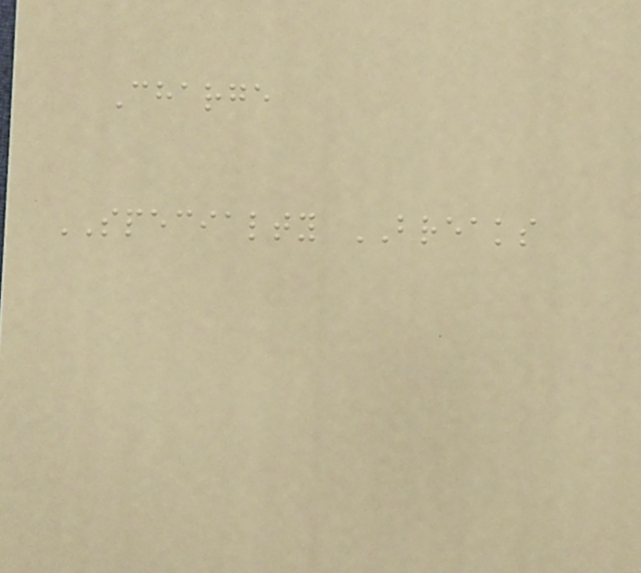Charge
SPECIALTY BREAKS
